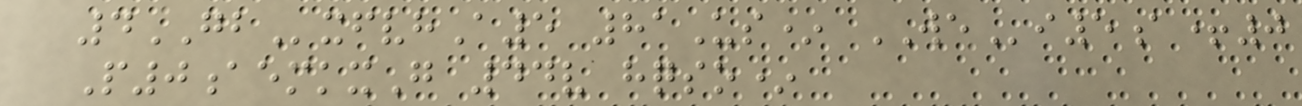4GBxfvhA5 81Us* WEi5a+0
P0aemkxG 44v hqso*
